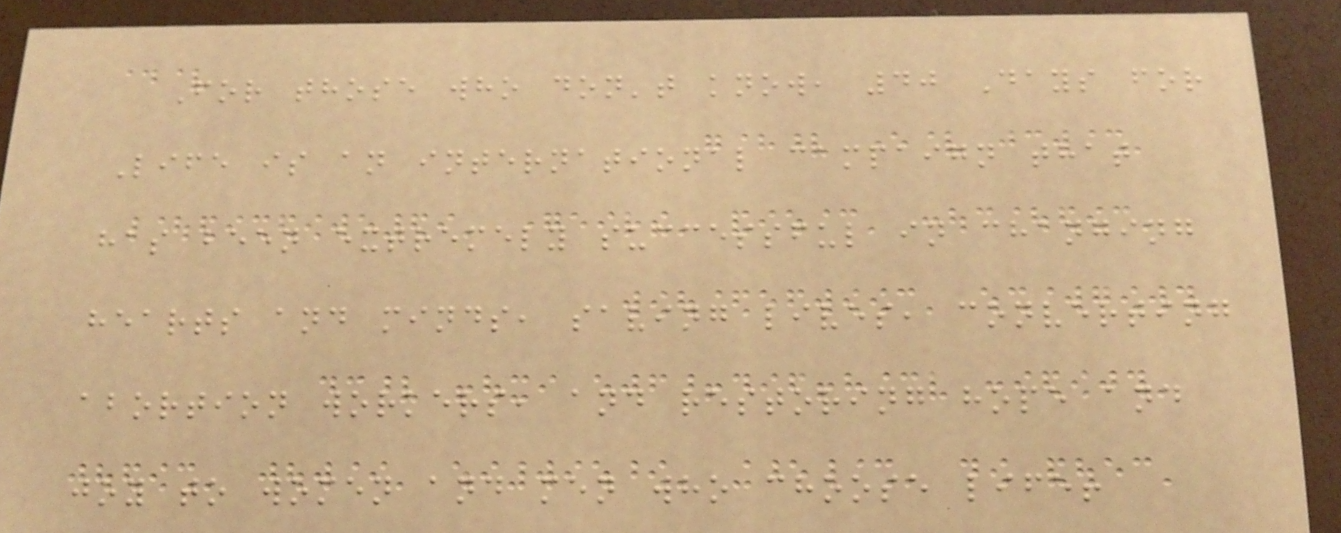For those who don't know, 40 Days for
Life is an international campaign that
has been extremely successful in changing
hearts and minds, saving lives, converting
abortion workers, and restoring hope and
joy to women and men who choose life!
